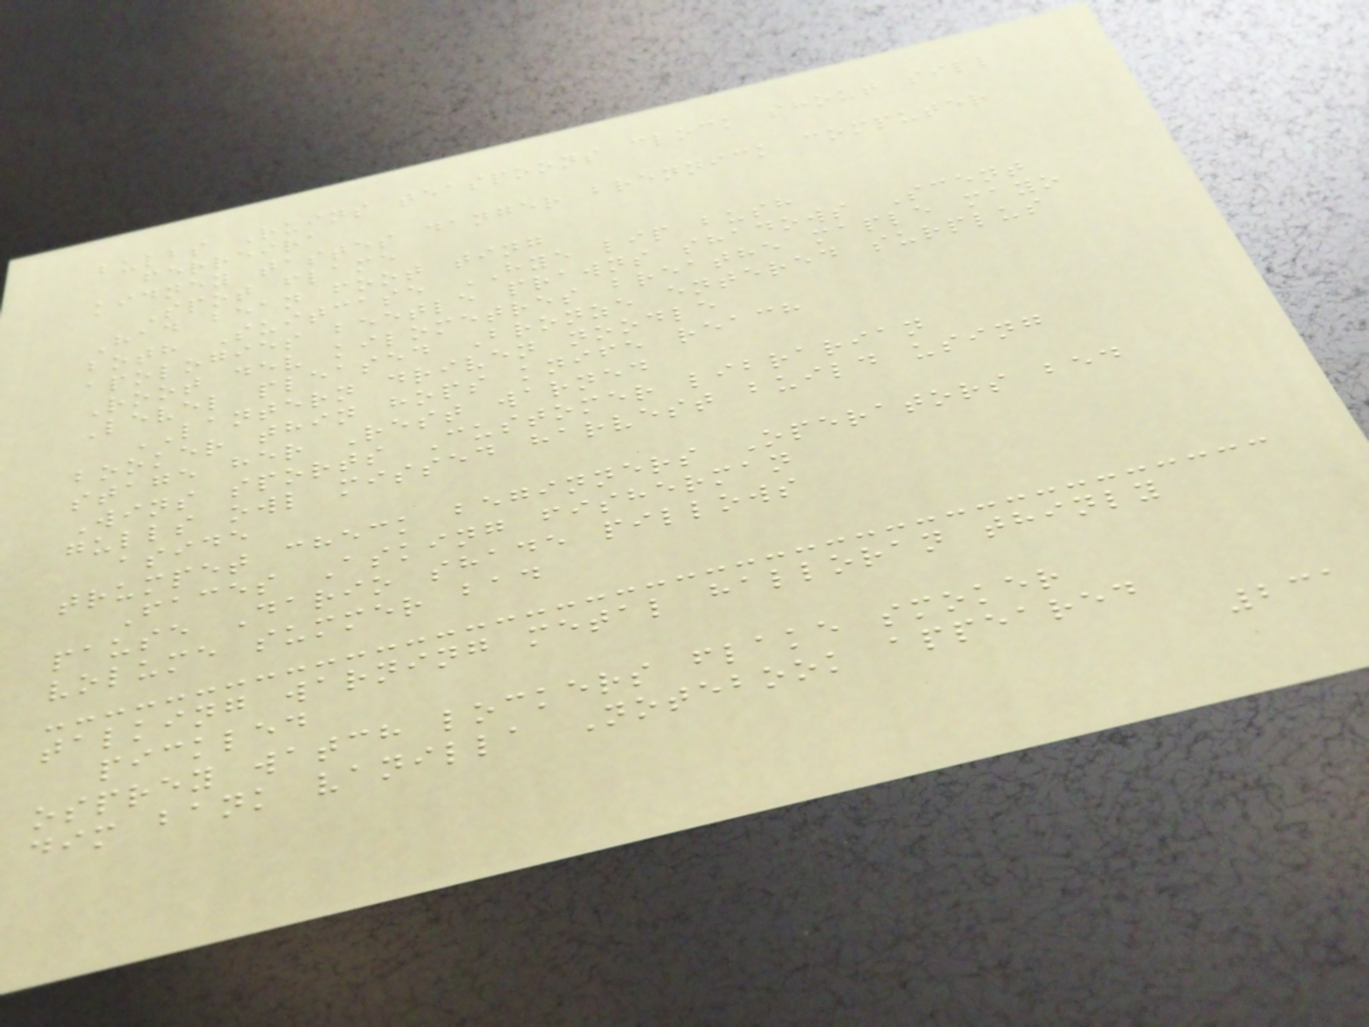bulbs Ruins teaspoons clock shout sill
ferreira
kidney tastes danger brennick computer
Spot flame
Had bean foot ting
both Suitcase HYE lip bush
apologies beetle prawns shadows Scent
Root dev kilometres breathe maple mayo
Level pleased Bronze entered surplus
LANTERN driven noodle
booker thin hops knife reach
stage her Rest warned
Wins sports Customer librarian
gulls owl missed harvest build using
aside
trumpet check beginners Operators bed
Faces Asking fisherman
pause Dario shade pillows
volume summer bad
talking warning metal halloran thinly
pickled
osprey watch lockers flake smoker
dim bank vanilla Notebook appeared
231
